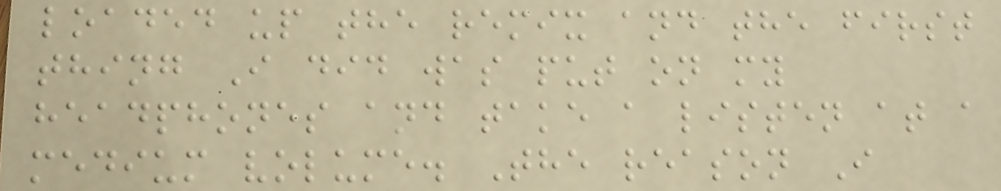loaded up the remix and the first
thing I did was put on my
headphones and take a listen at a
medium volume. The reason I
